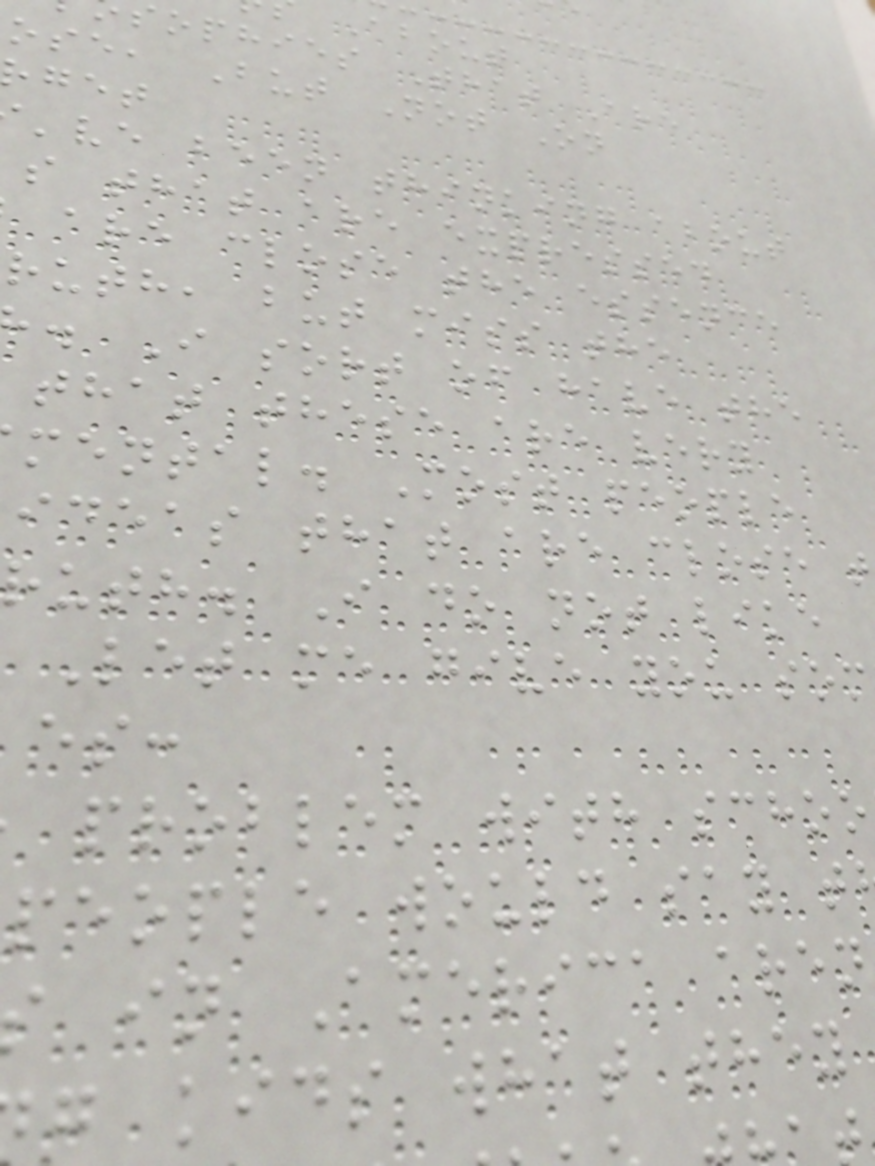About
sophies That Are
ose, But Not On
've been thinking about
s that are expressed
are close the essence
ruth, but miss the
. I sort of have the
that these are very
mental. Most people
ideas that are close t
ruth. I do not like
Let me give you som
problem with schoo
people would say t
in America aren
g kids what they
